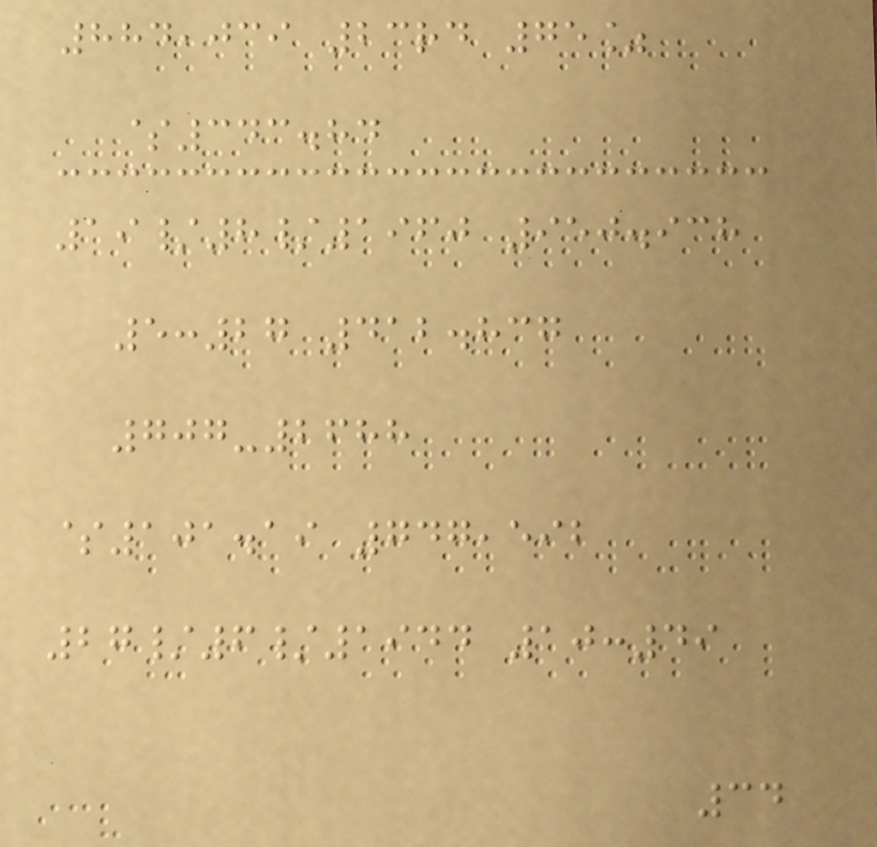884,039 23rd 75%
$343.84
19/8/1960 950.938
5:27 412.837
707-2688
$101.19 747,592
27/6/1944 10:49
34
